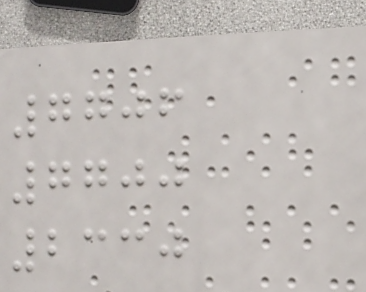7706
7700
2330
